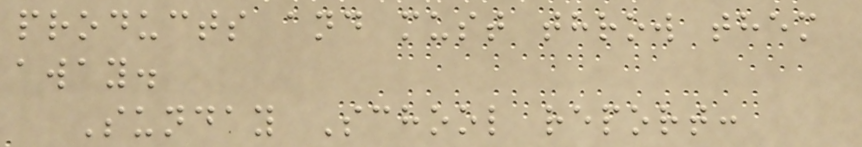products and must throw them
away.
Sunday School report:
